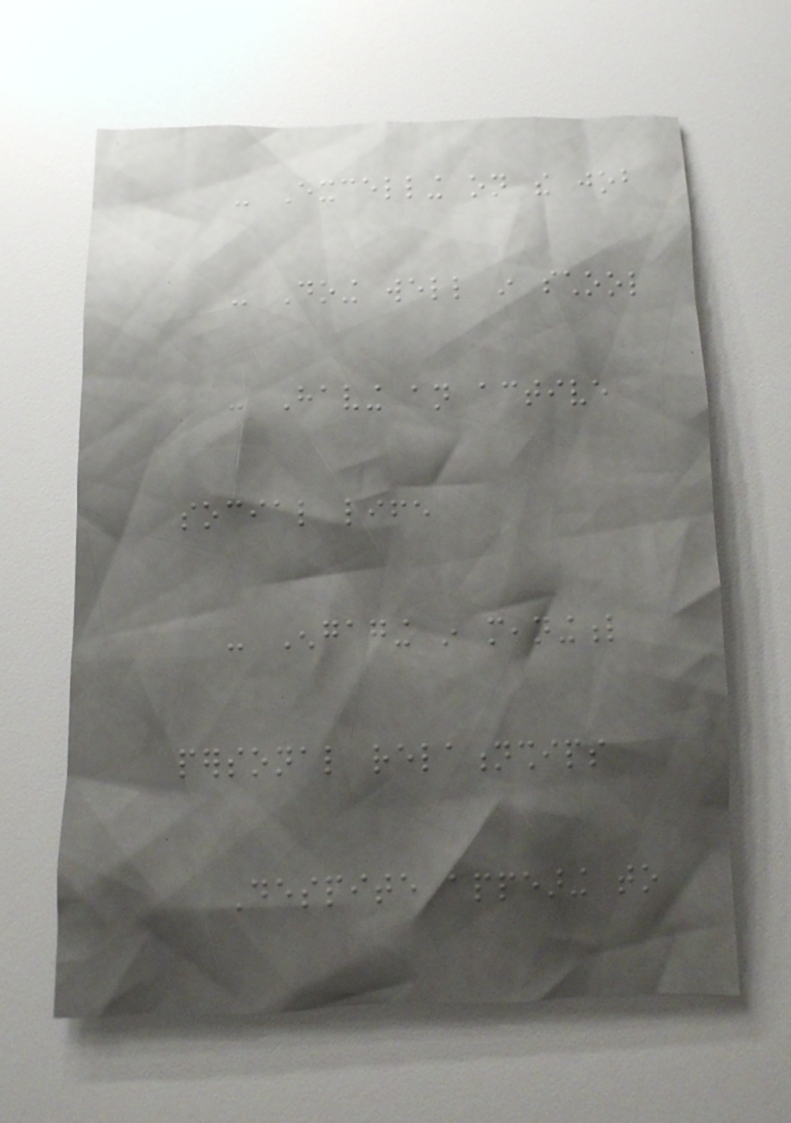- Excelling on the job
- Doing well in school
- Having an active
social life
- Engaging in meaningful
personal relationships
Despite appearing to
